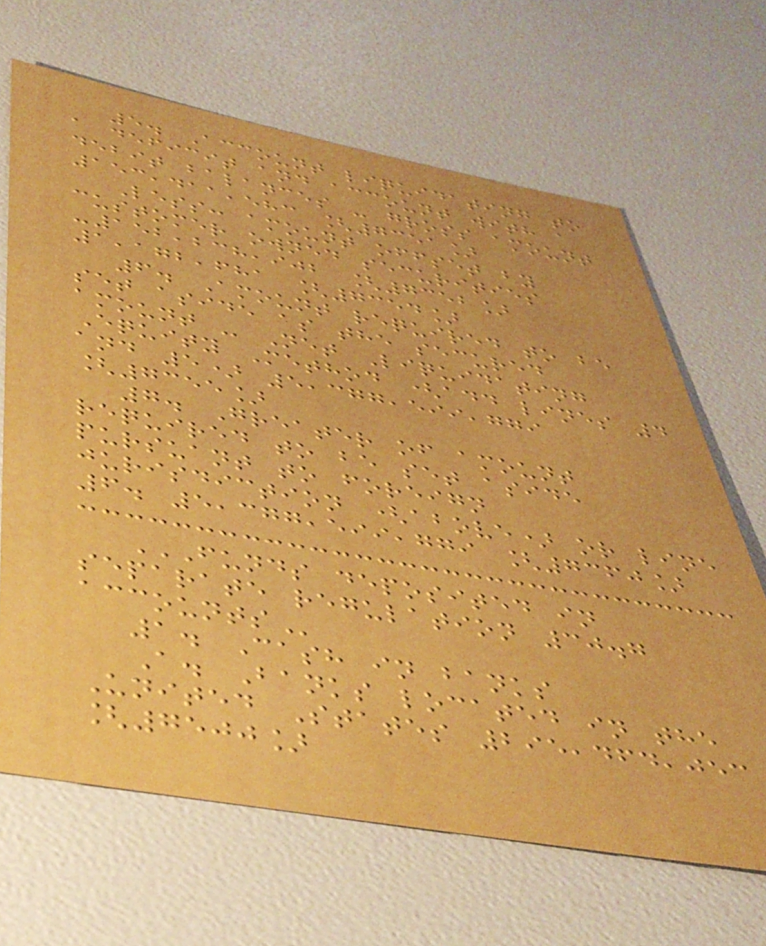5. Account liquidating to
a deficit and account with a
debit balances - gross amount
153,411,583 [7351]
Less: amount offset by
customer owned securities
-152,238,902 [7352]
1,172,681 [7354]
6. Amount required to be
set aside as the secured
amount - Net Liquidating
Equity Method (add lines 4
and 5) 5,377,599,779
[7355]
7. Greater of amount
required to be set aside
pursuant to foreign
jurisdiction (above) or line
6. 5,377,599,779 [7360]
FUNDS DEPOSITED IN
SEPARATE REGULATION 30.7
ACCOUNTS
1. Cash in banks
A. Banks located in the
United States 295,464,053
[7500]
